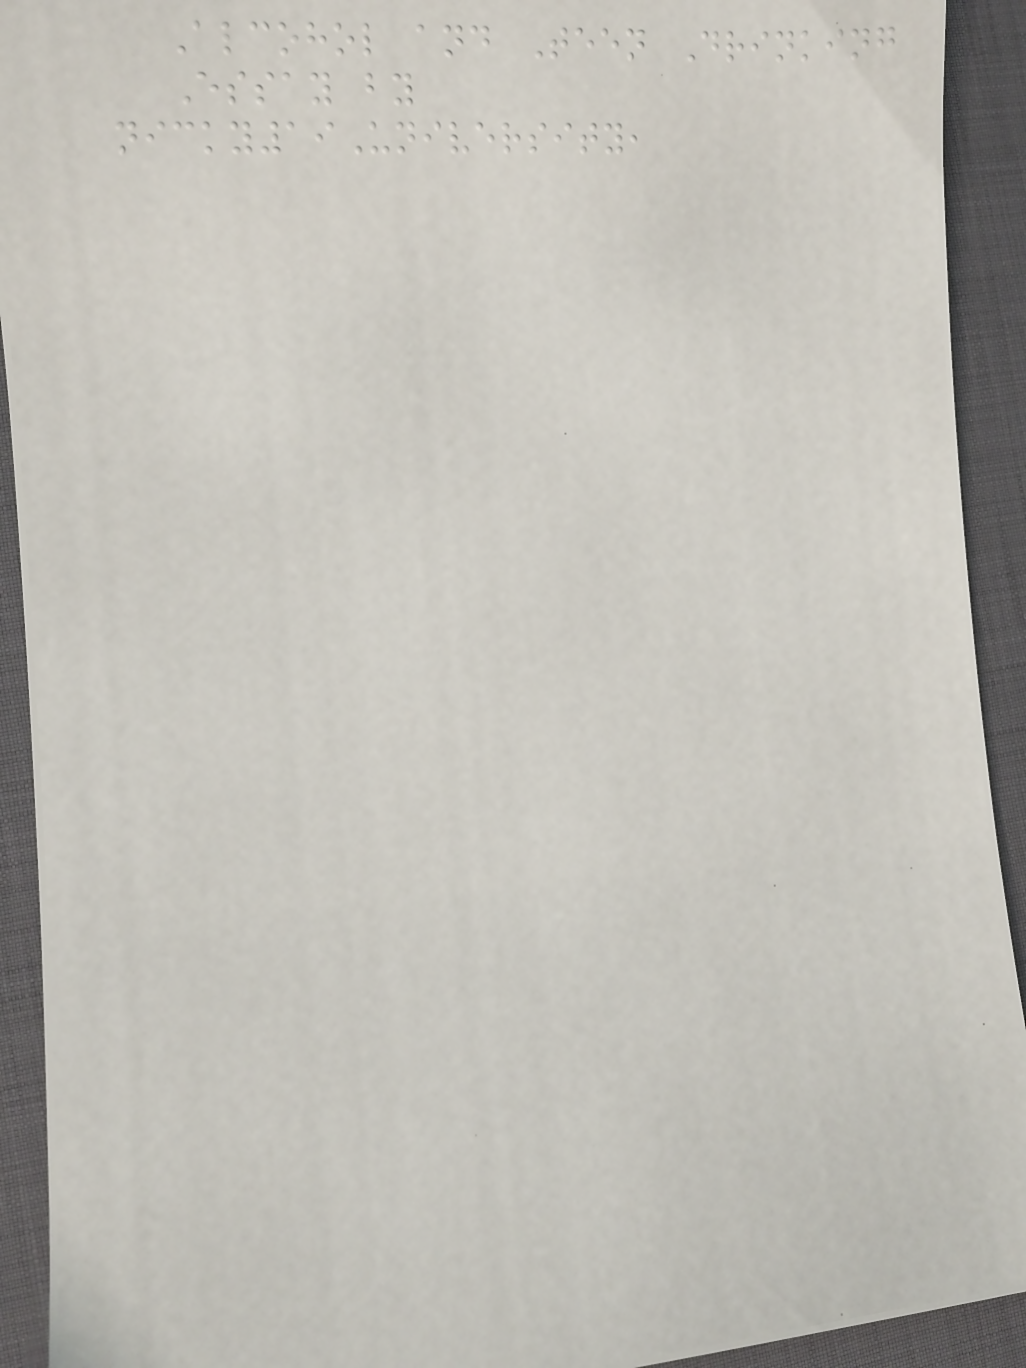Alcohol and Teen Drinking
Essay by
nicky19University,
